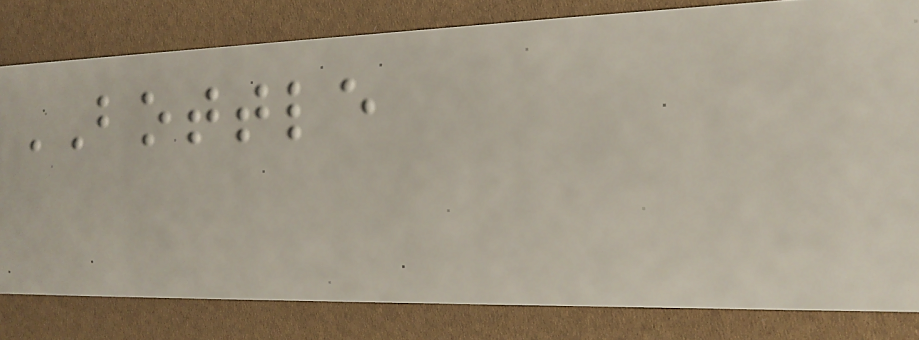BOTTLE
